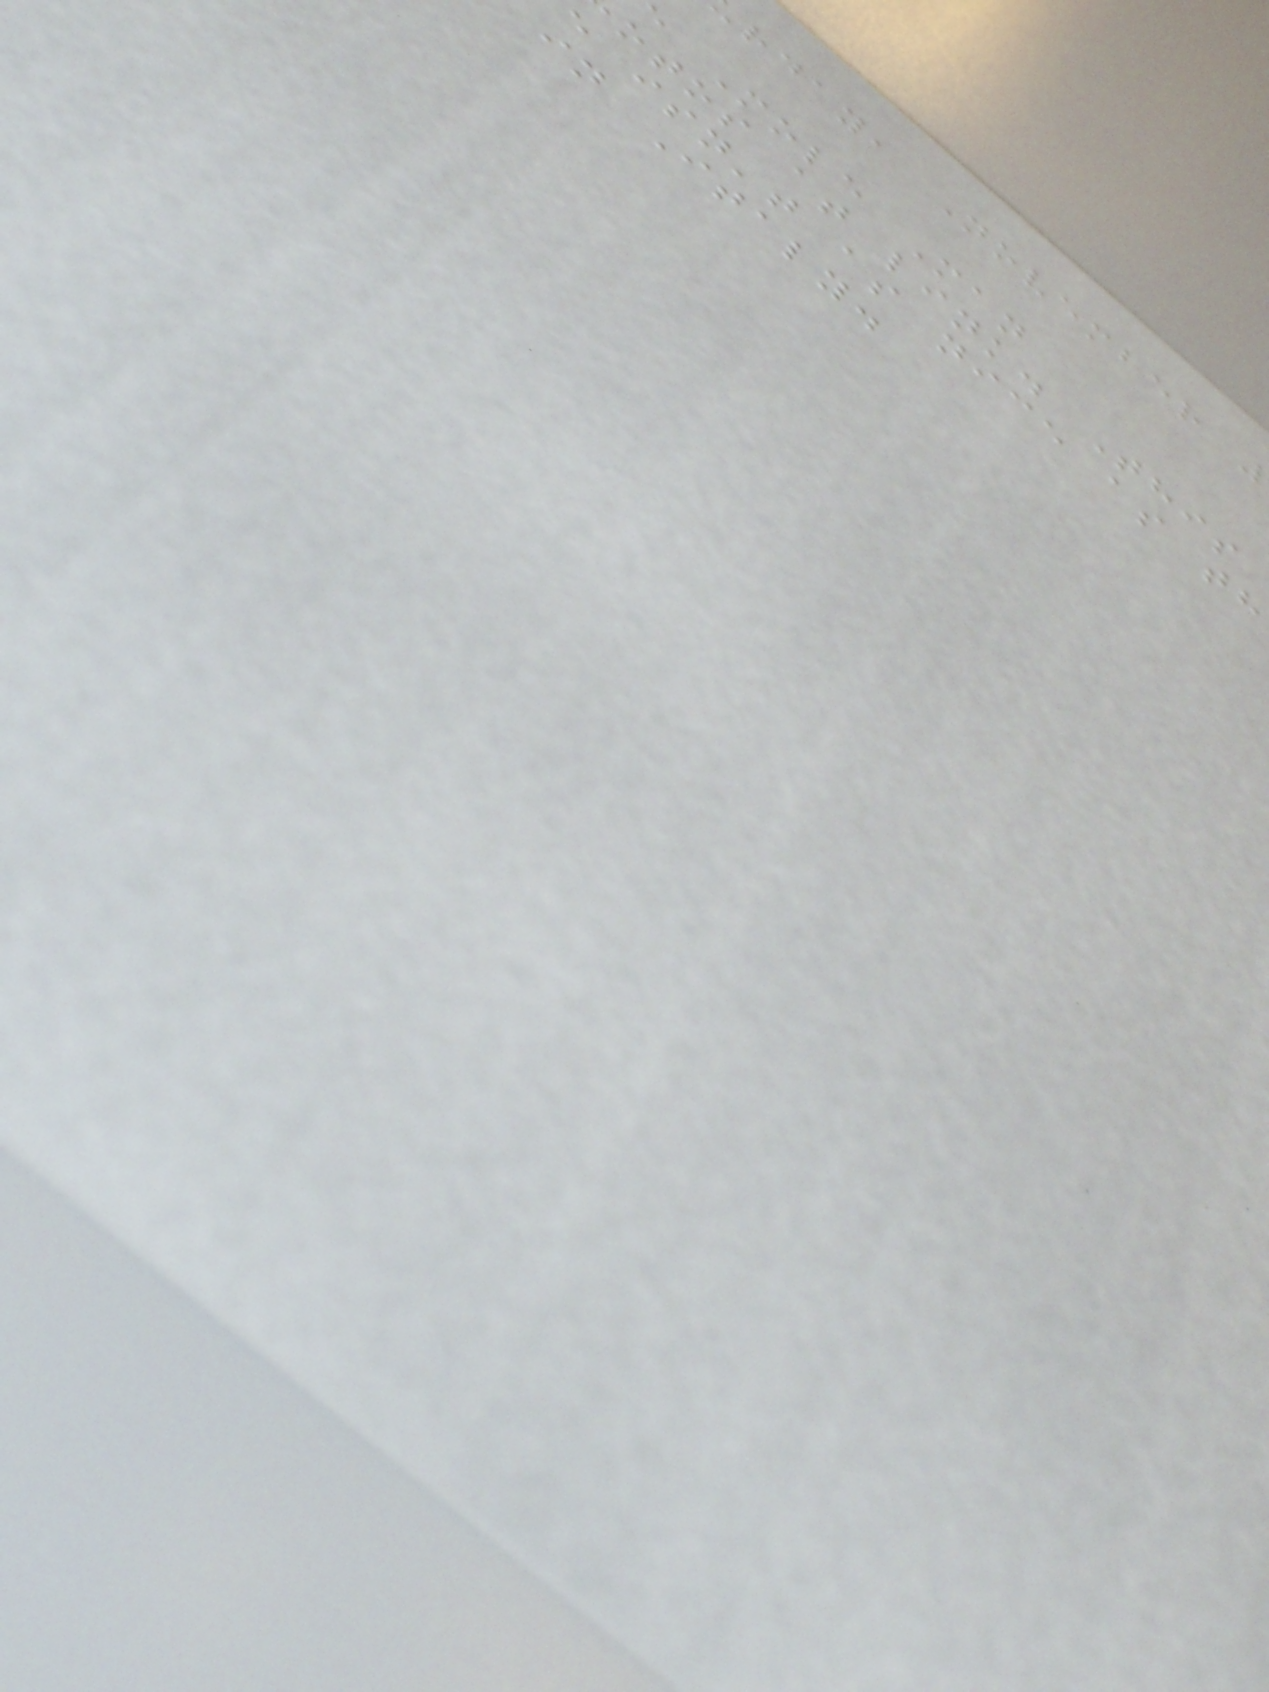rday, November
e Mole Man
otos at link. This
e isn't as nice as th
in Italy.
